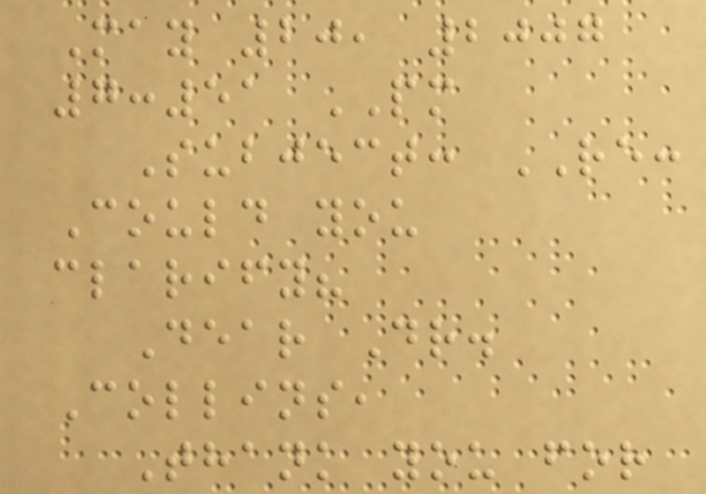May 20, 2007
7:51 PM
Subject: RE:
Could you
clarify?
Dear Dr.
Collins,
Thank you for
